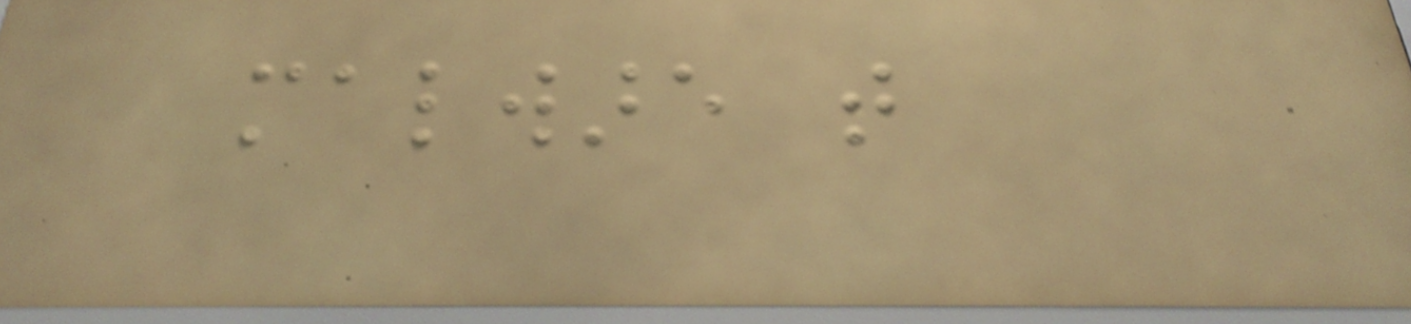malware that
